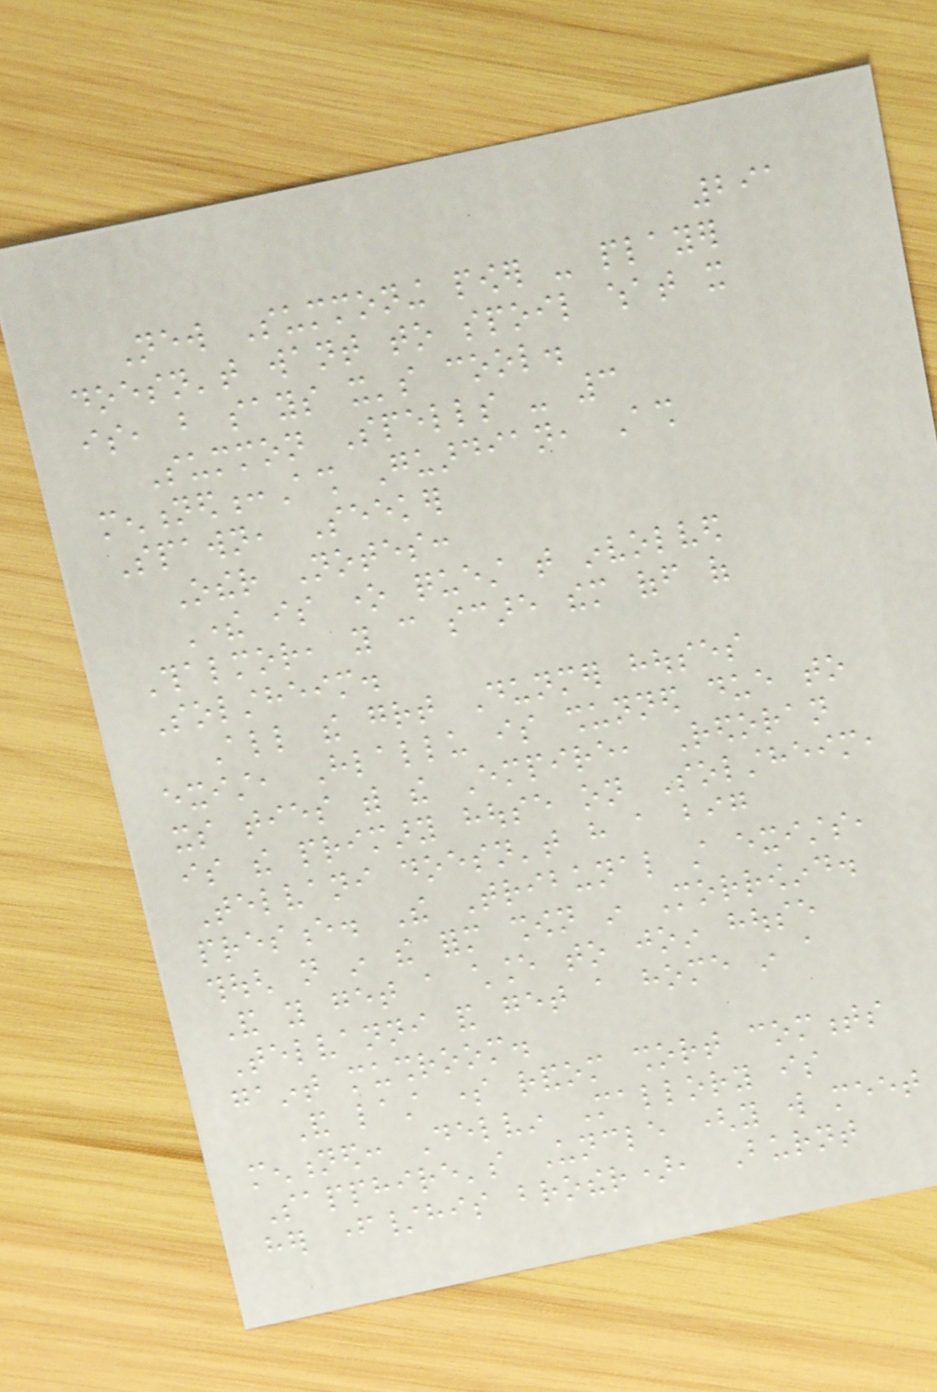291
New Summoning power - player
doesn't want to spoil what it
is, but says it's cool.
Summon Spells - 3
mentioned:Ash Guardian, Ash
Spawn, Seeker
Other Notes:
There is one quest that involved
Thalmor, you can scare them off of
Solstheim.
All the great Dunmer houses
exist, Hlallu is shunned due to
its ties with the Empire, Redoran
is the primary house on Solstheim,
Telvani doesn't have a big
presence. The Tribunal still exists,
though not in the form shown in Morrowind.
And you get a chance to join house
Telvanni and get a home in a
gaint mushroom.
And last some random short comments
mentioned: Delvin Mallory is
Sapphire's Uncle (you will meet
her father/his brother), Burnt
